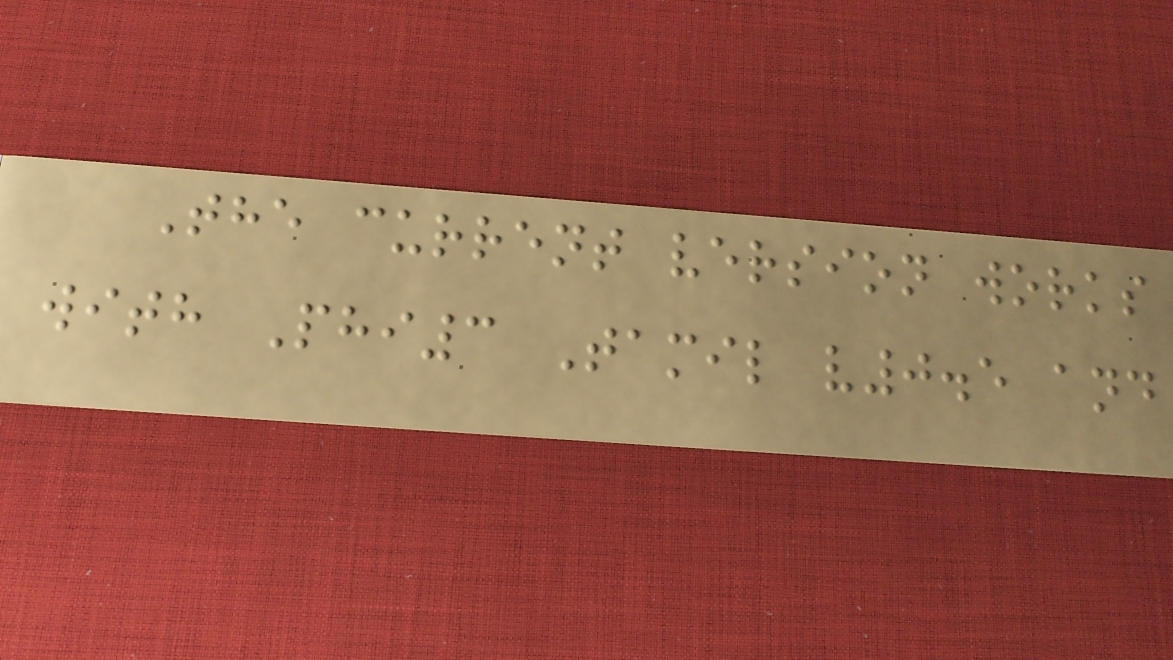The current version works
with Phi3 Tamil v0.5 and
